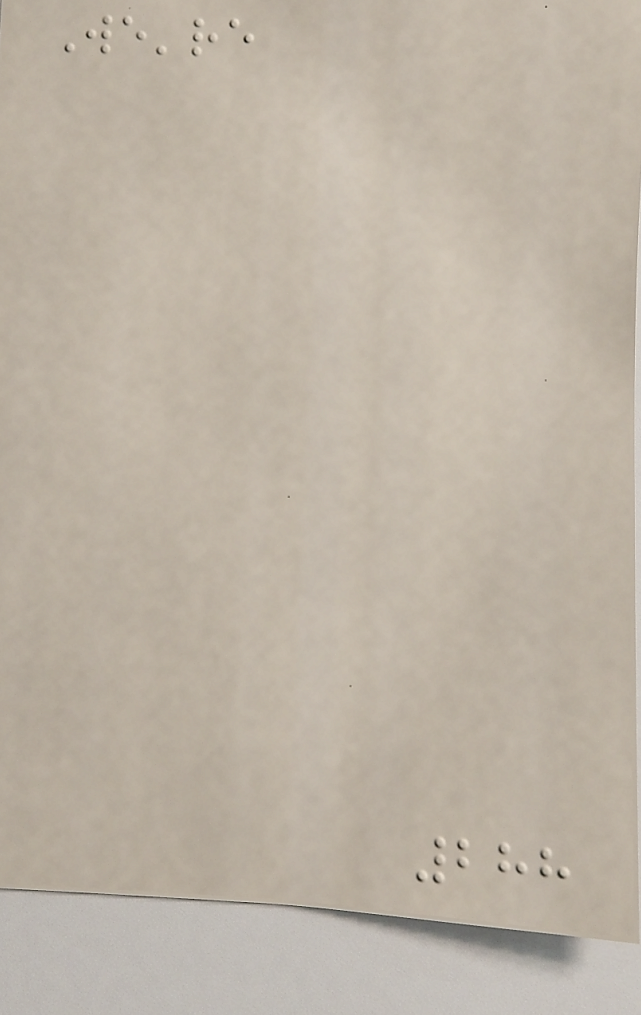We're
288
